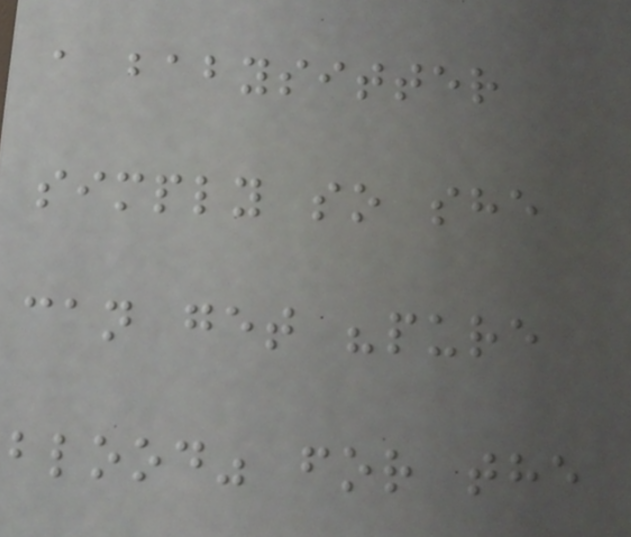a babysitter
simply so she
can get "pure
blood" for the
